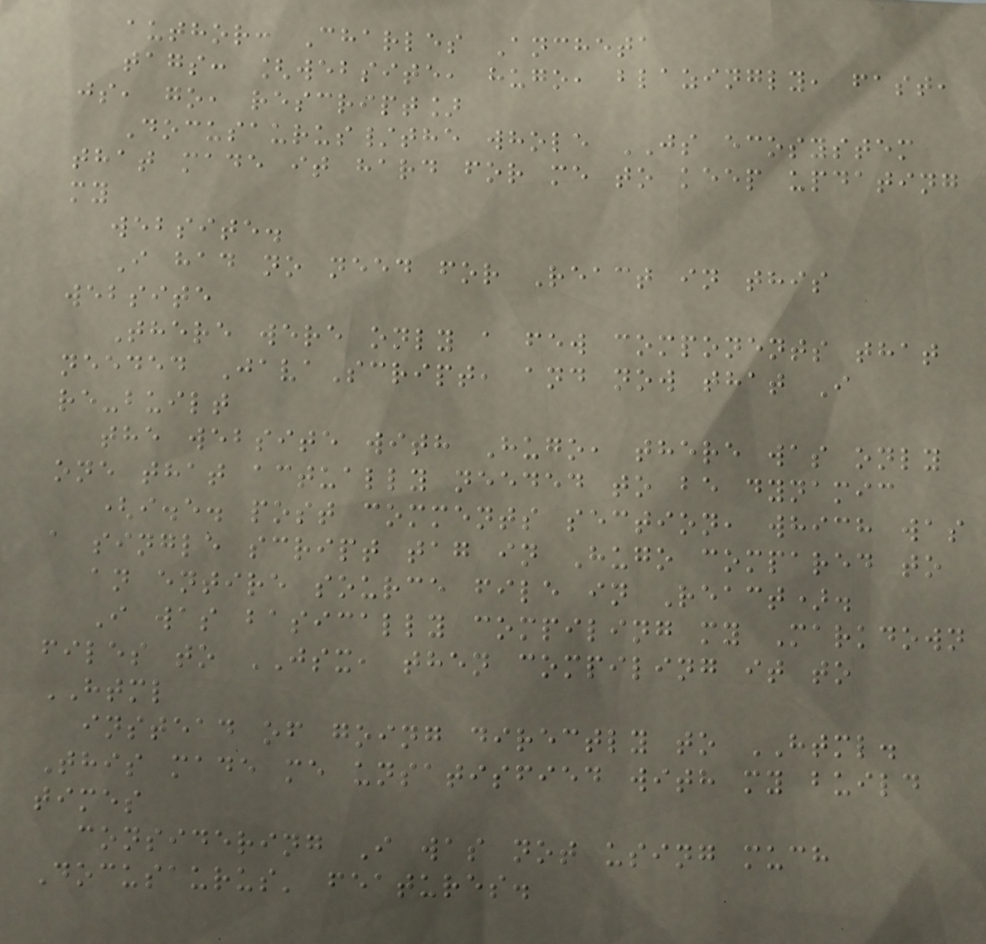author: Charles Ancheta
tags: [website, hugo, blazingly, fast,
js, go, rescript]
Docusaurus/the whole JS ecosystem
that made it hard for me to keep updating
my
website.
I had no need for React in this
website
There were only a few components that
needed JavaScript, and now that I
re-built
the website with Hugo, there was only
one that actually needed to be dynamic
(i.e. post comments section, which was
a single script tag in Hugo compared to
an entire source file in React).
I was basically compiling my Markdown
files to JSX, then compiling it to
HTML
instead of going directly to HTML.
This made me unsatisfied with my build
times
considering I was not using much
Docusaurus' features.
